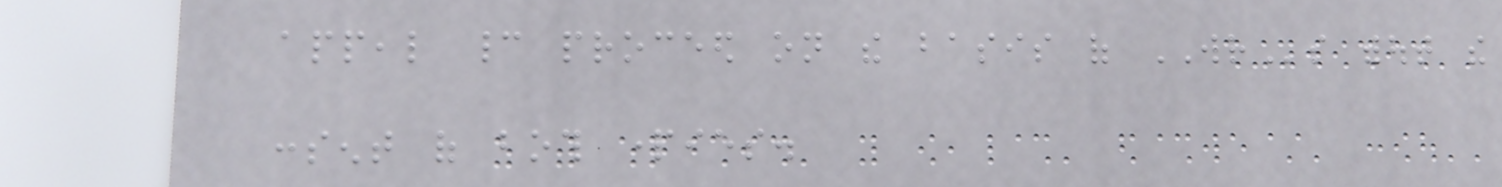appeal cannot proceed on the basis of WRs without the
consent of both parties.
